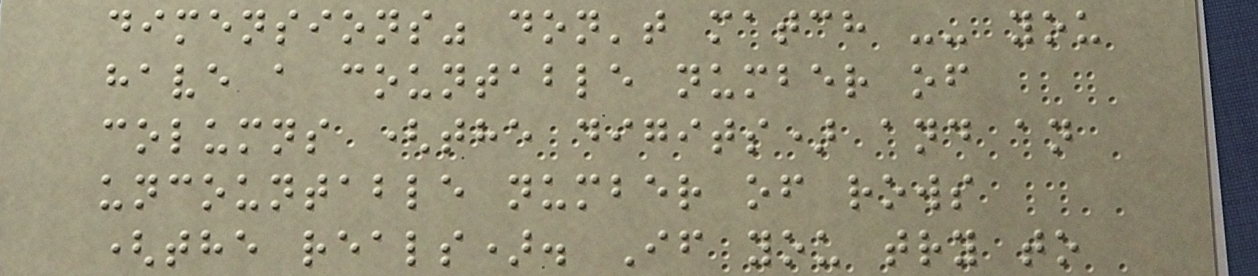dimensions" don't match -- you
have a countable number of
columns (the digits) and an
uncountable number of rows
(the reals). If you try to
